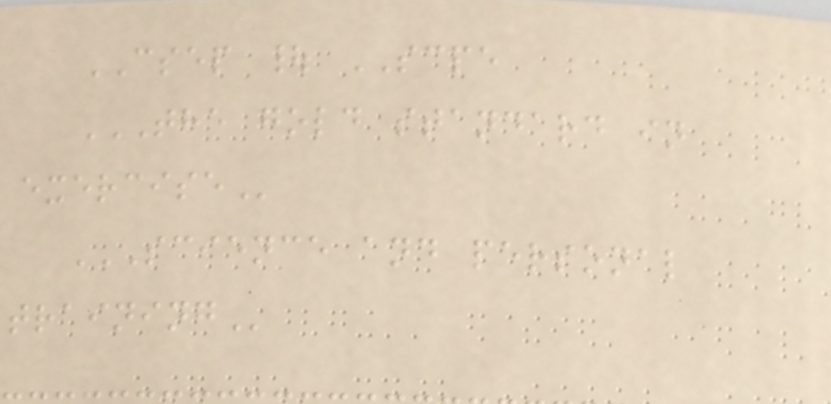CSEP | SCPE
THE GOLD STANDARD IN
EXERCISE
SCIENCE AND PERSONAL
TRAINING
